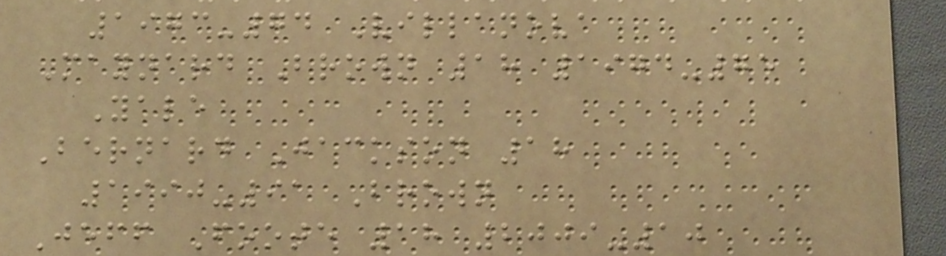1973-74 Villanova
Maynard Brown 18 1974-75
Yale
Bernard Jackson 18
1990-91 Brown
Jeff Foote 18 2009-10
